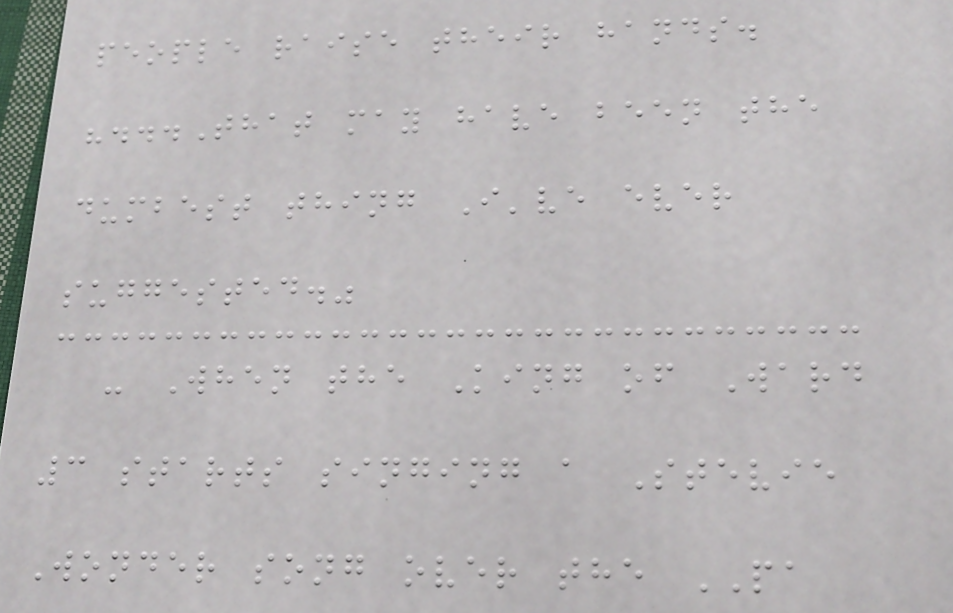people raise their hands.
"...That may have been the
dumbest thing I've ever
suggested."
- When the King of Ward
3 starts singing a Stevie
Wonder song over the PA
